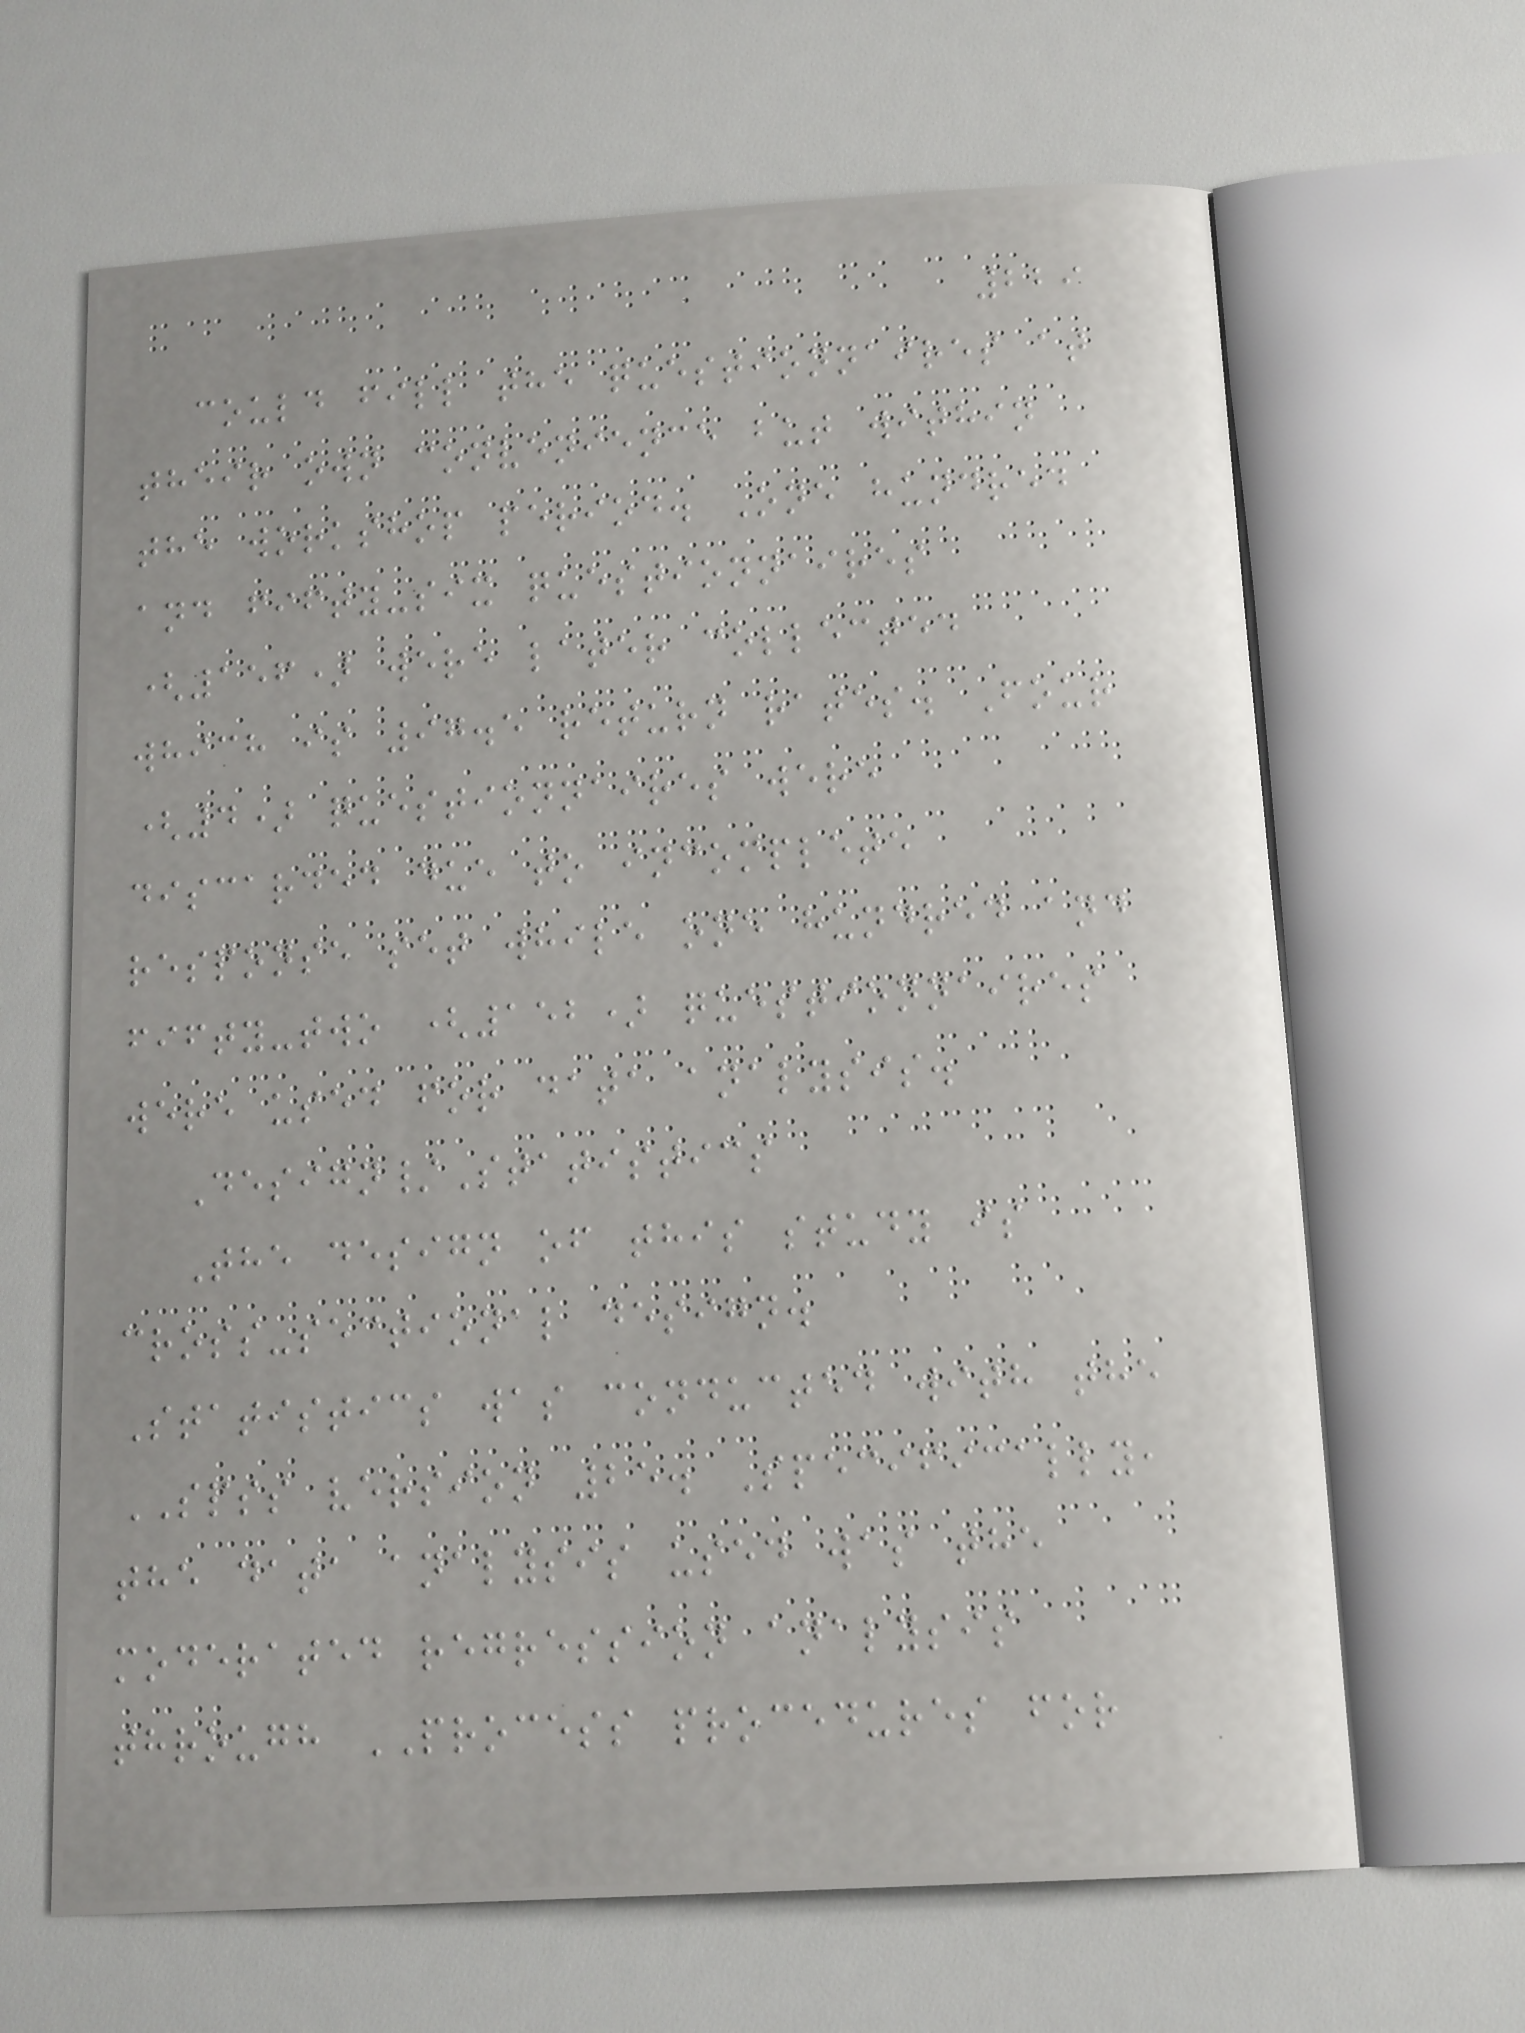229
could fill the questionnaires at
their own convenience but within
the workshop period. One hundred
and fifty-six questionnaires
(156) were later collected
which is 97.5 return rates. Four
(4) questionnaires were
discarded due to incomplete
response set while one hundred and
fifty-two (152) questionnaires
were used for data analysis.
Design/Statistics
The design of this study is
cross-sectional design.
Statistics was conducted with the
SPSS version 25. Specifically,
the data analysis used was the
moderated regression analysis
through PROCESS procedures for
